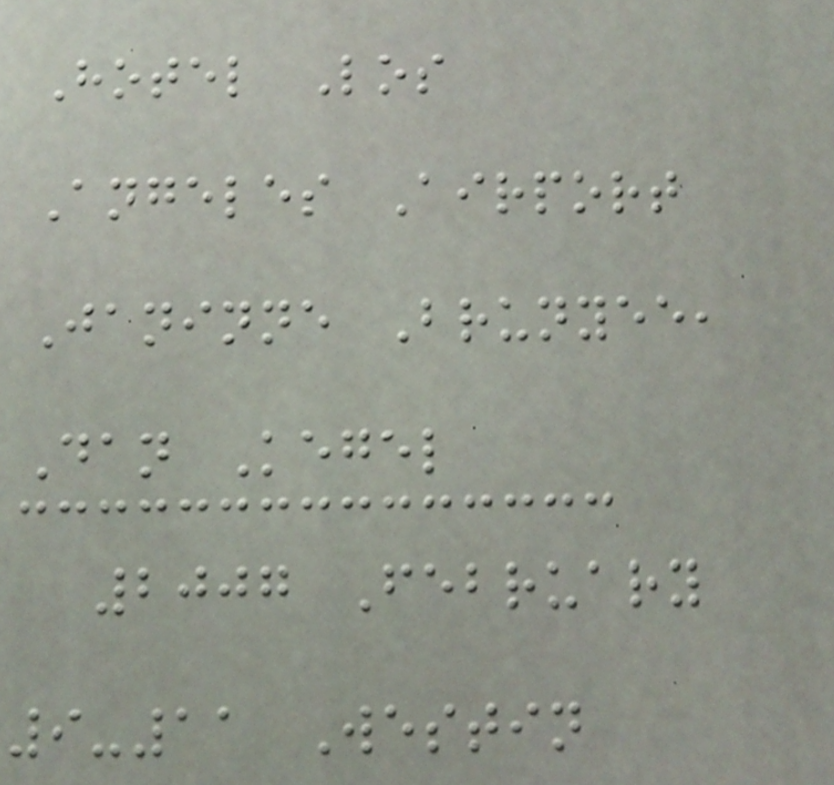Hotel Los
Angeles Airport
Janinne Brunyee,
Dan Kegel
2007 February
9-11 Westin
